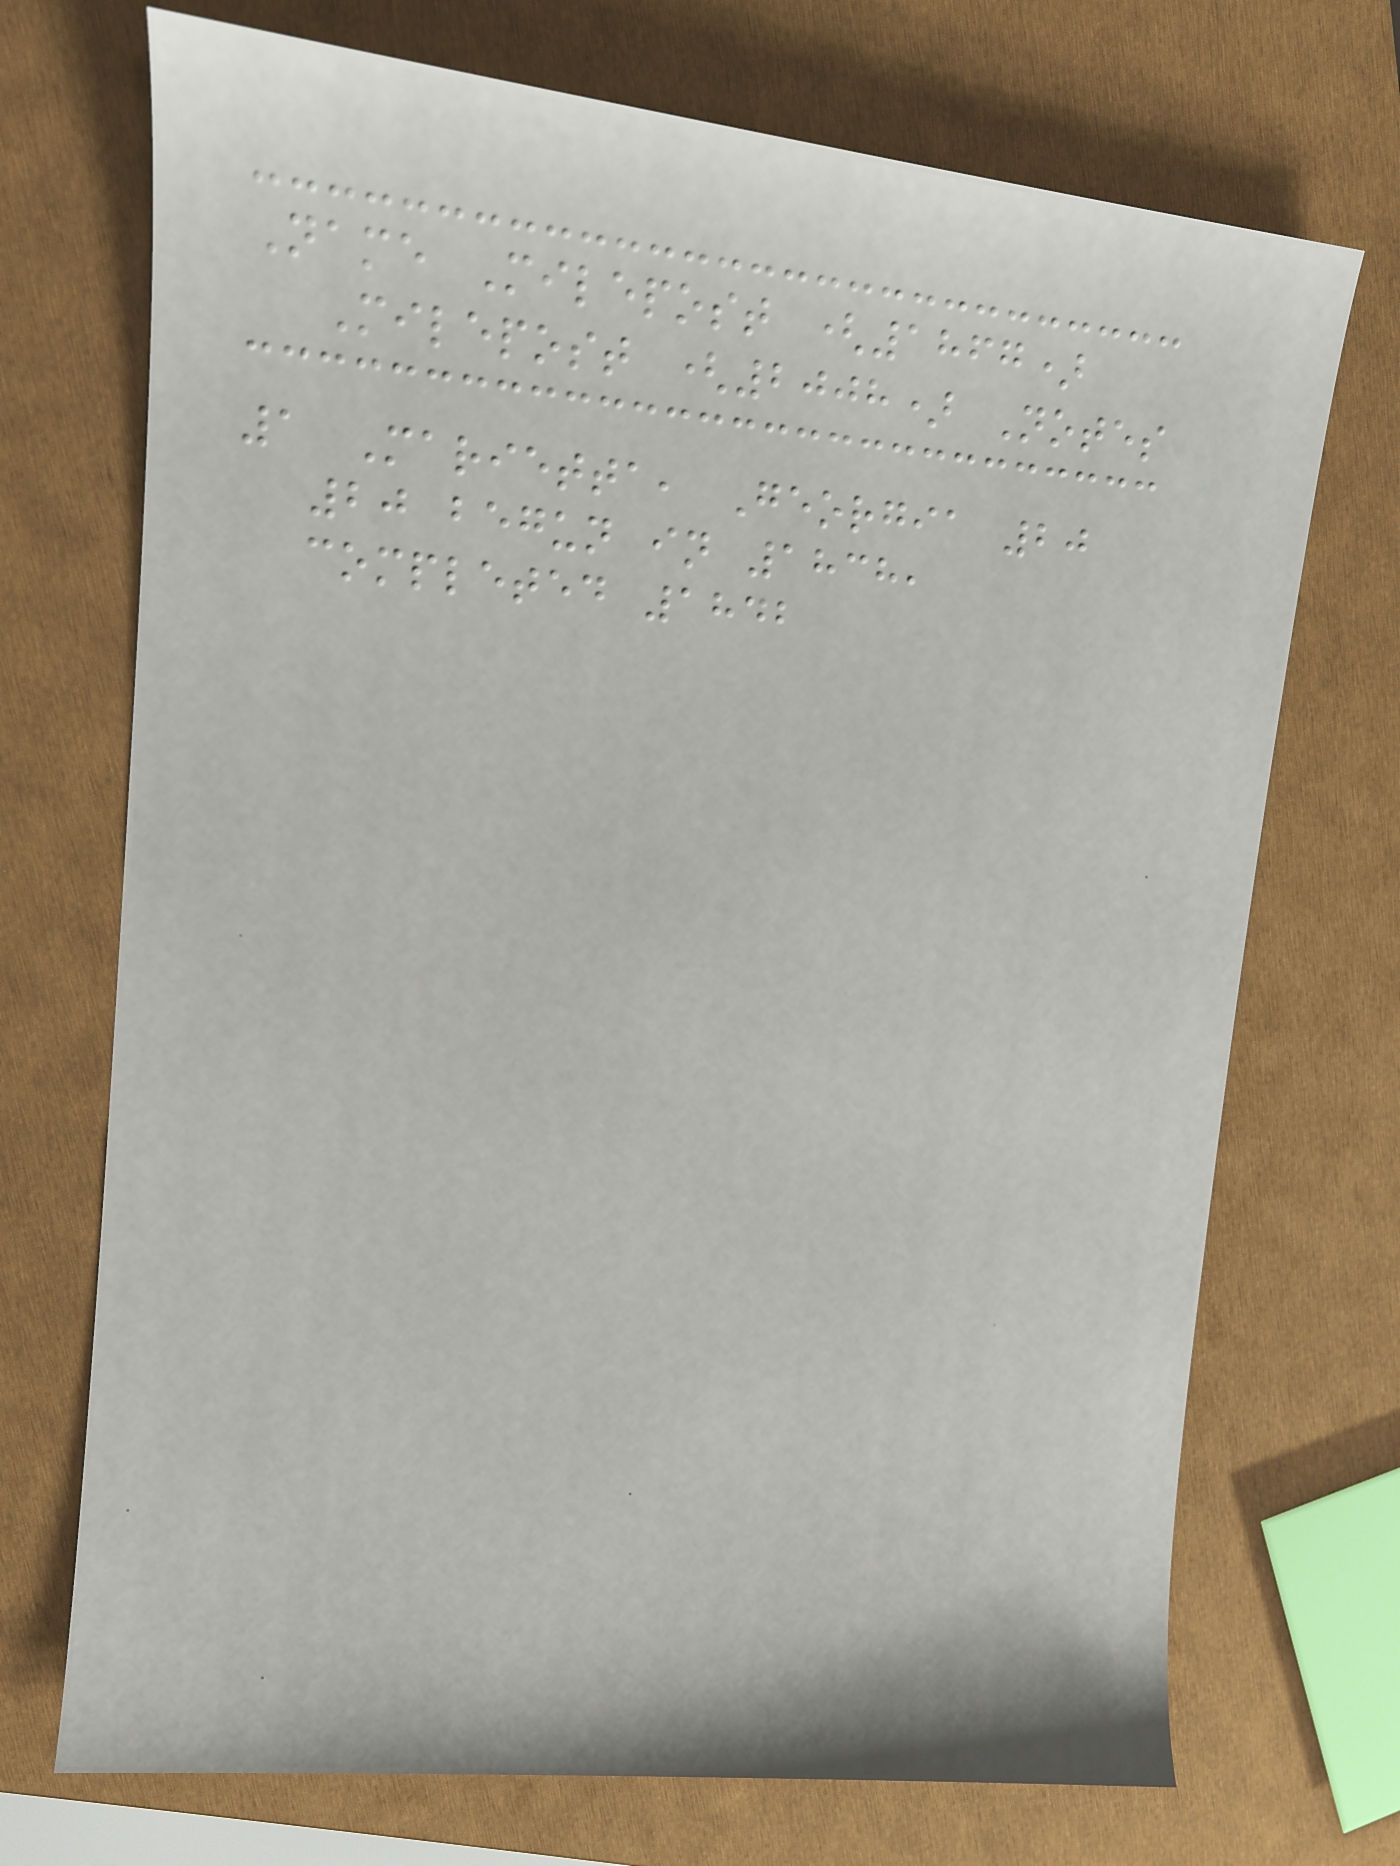Name Milepost (1867)
Milepost (2008) Notes
1 Marietta, Georgia 20
20 begun in 1838,
completed 1842
